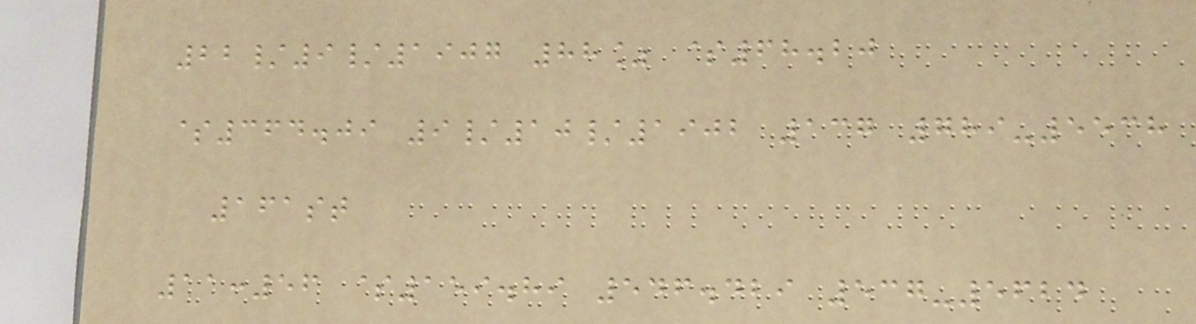22/9/1907 88% $68.20
$364.09 9/10/1902 137 789-5538
161st
11:56 $159.89 546.429 537-5624
